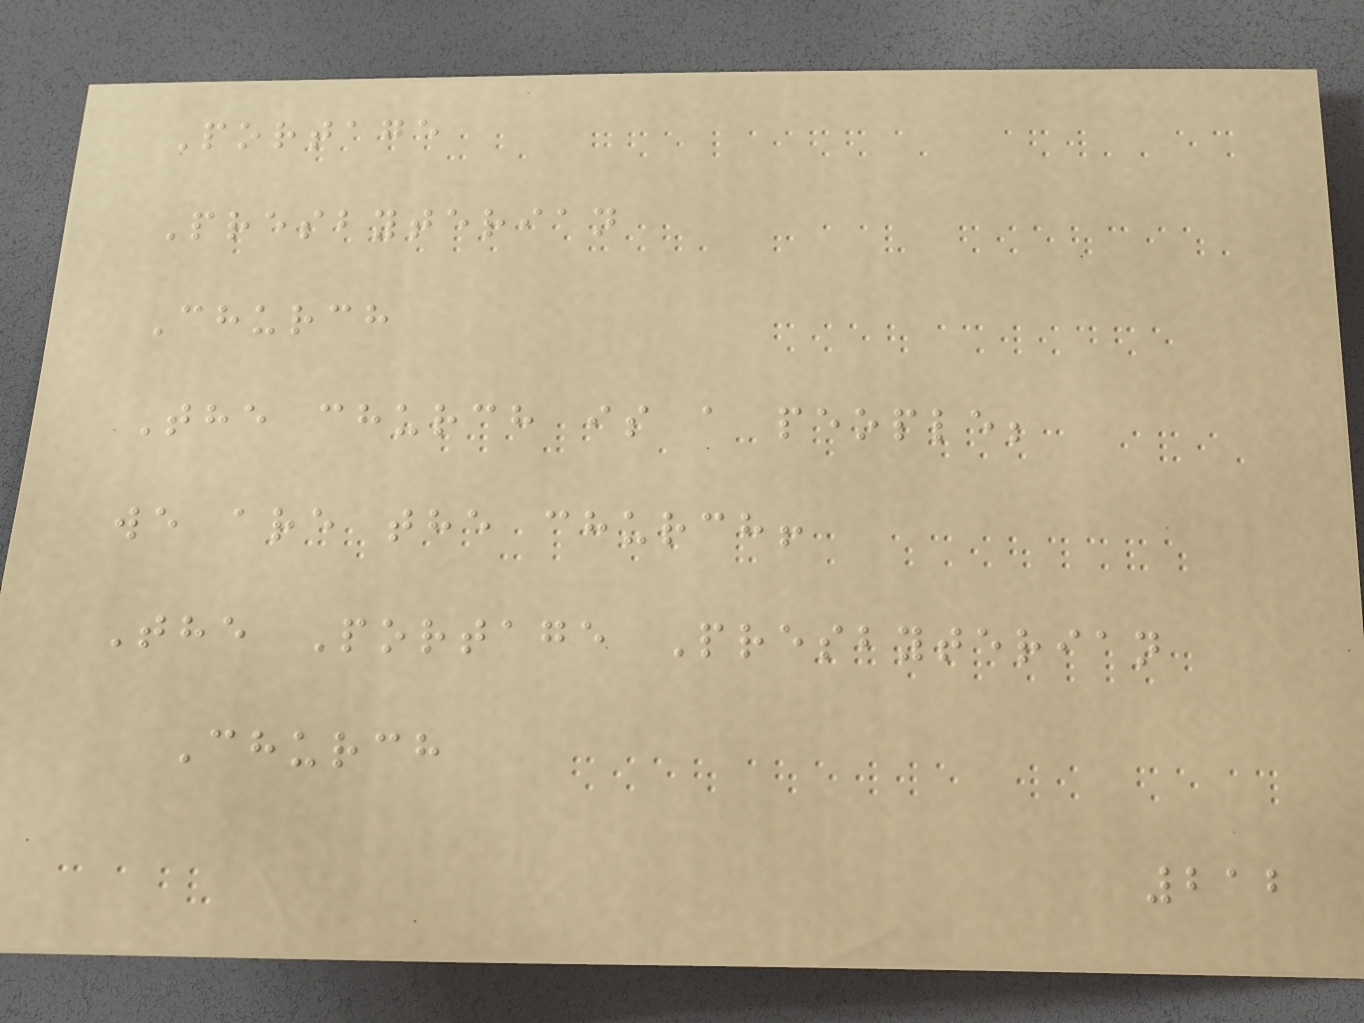Portage
Presbyterian
Church
The church is a people;
we are the church!
The Portage Presbyterian
Church
212
